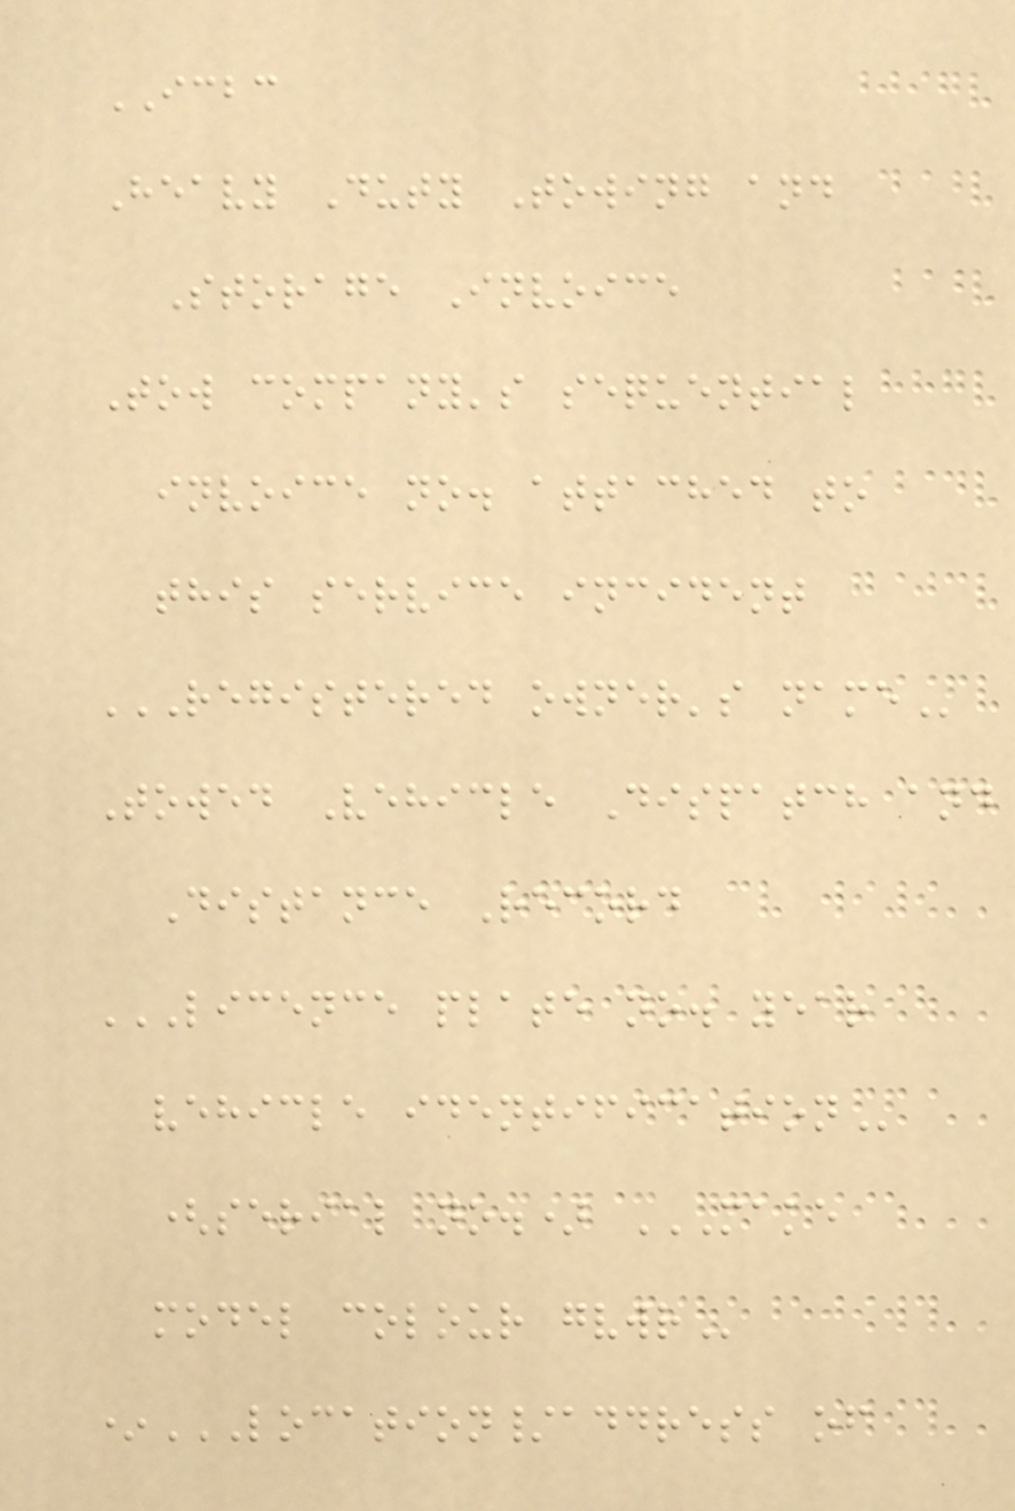ICBC
Heavy Duty Towing and
Storage Invoice
Tow company's sequential
invoice no. attached to
this service incident
REGISTERED OWNER'S NAME
Towed Vehicle Dispatch and
Distance Record
LICENCE PLATE NO. YEAR
VEHICLE IDENTIFICATION
(serial no.) MAKE
MODEL COLOUR GVWR
*LOCATION/ADDRESS OF
